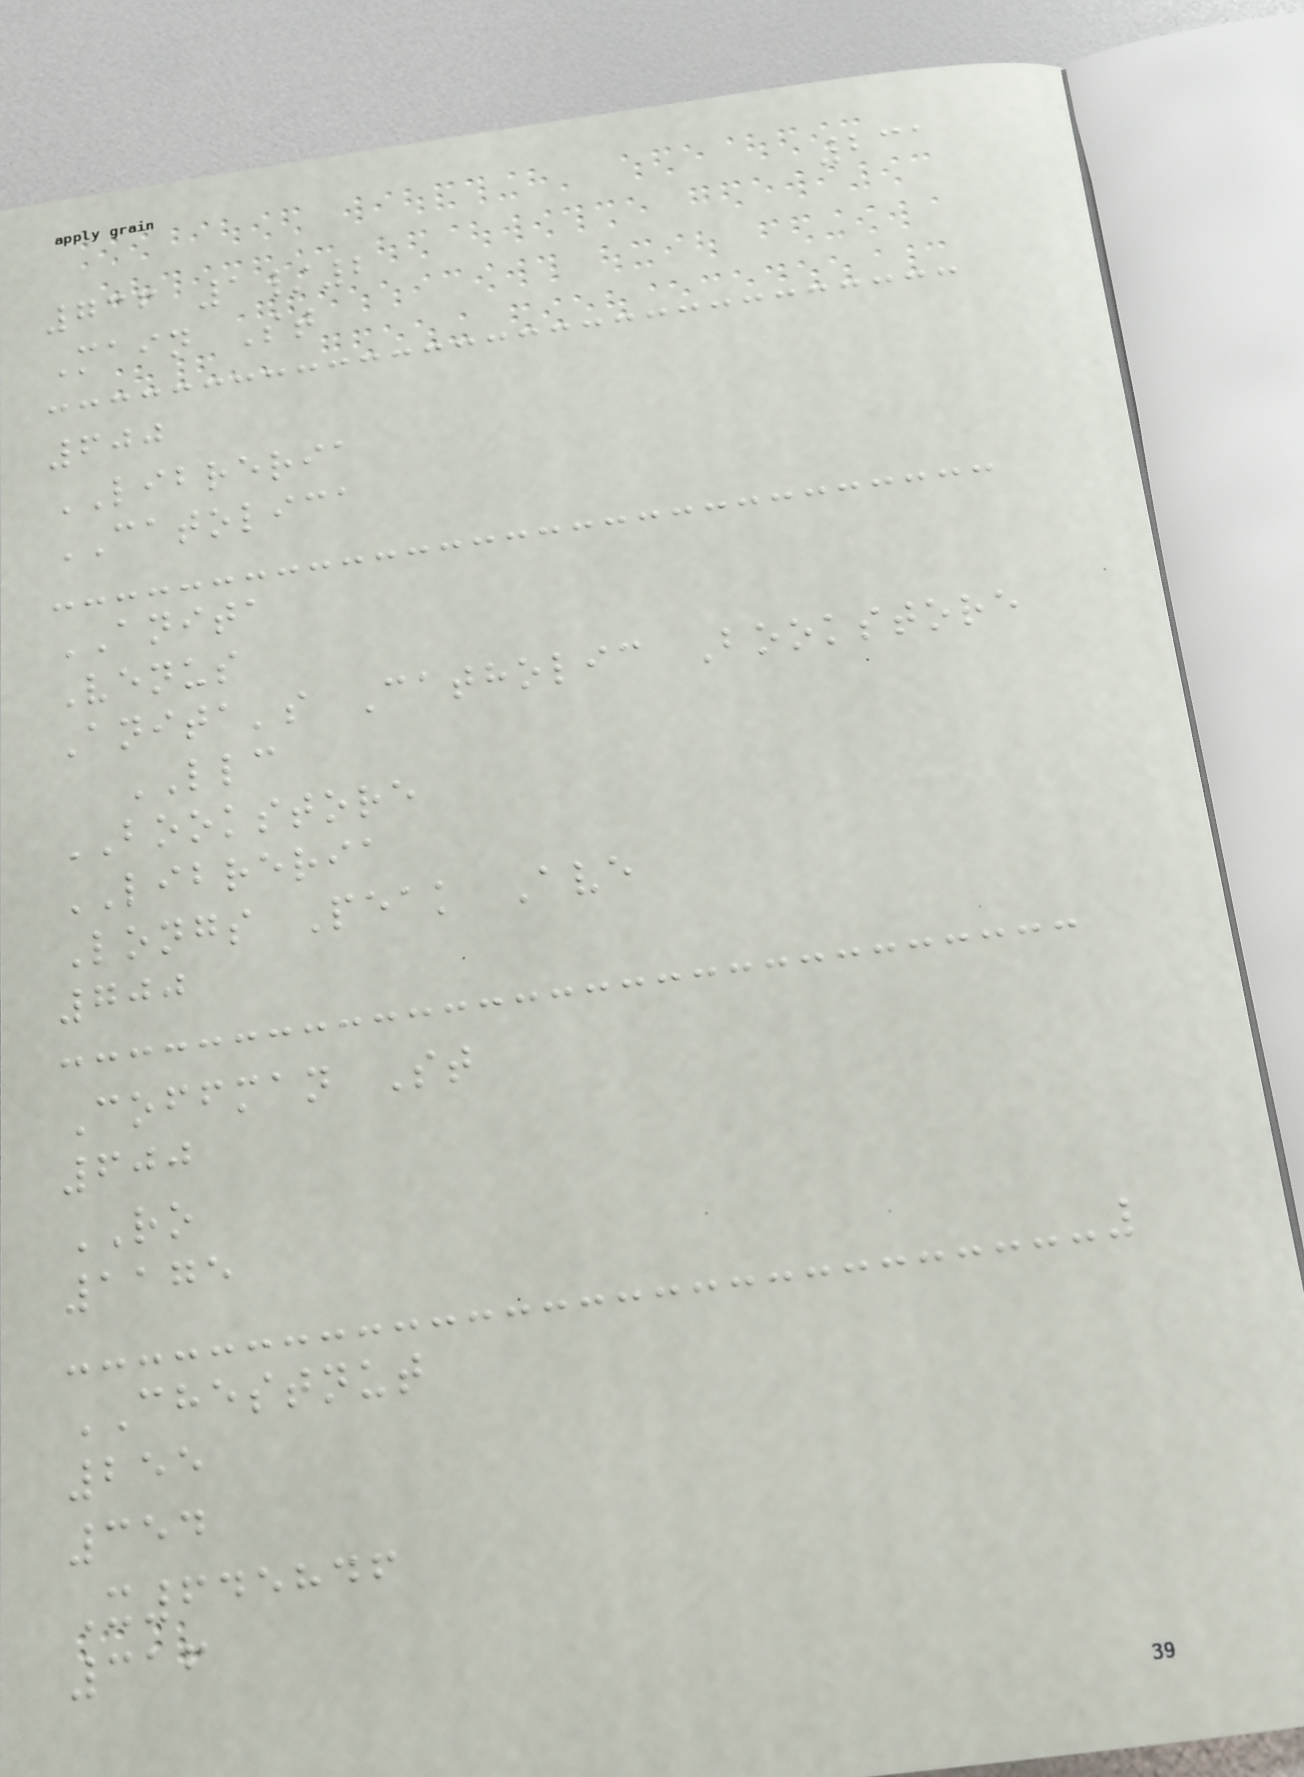231
736 1/2
Main St
600
LIBRERIA
CATOLICA
ANITA
Venus
Anita's Catholic Bookstore
LLC
BOOKSTORE
LIBRERIA
Longs Peak Ave
700
Coffman St
600
RO
1175
CHESTNUT
255
354
X645846
316
